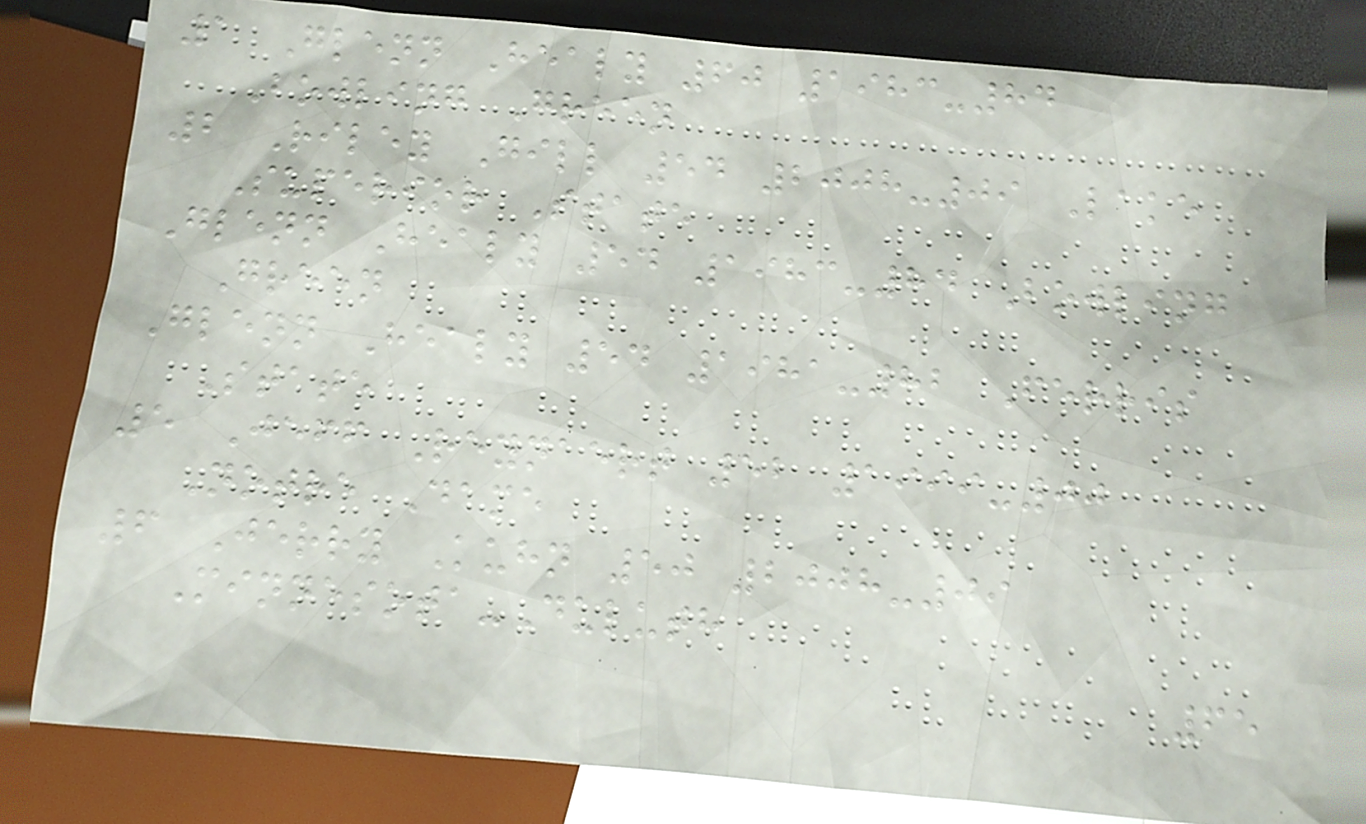1 Glenn Healy 60 1983-84
Bowling Green
2 Riley Gill 54 2008-09 Lake
Superior State
Glenn Healy 54 1983-84 Bowling
Green
Glenn Healy 54 1981-82 Ferris
State
5 Jeff Reynaert 52 1999-00
Notre Dame
6 Jerry Kuhn 50 2008-09
Minnesota-Duluth
65
